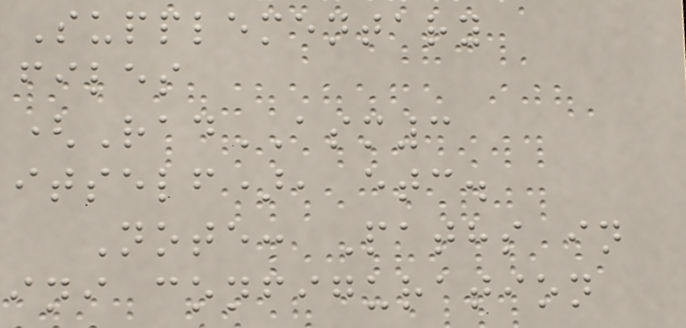Supplementary
files
(RadASM3
itself), etc.
Note: Paths in
ini configuration
